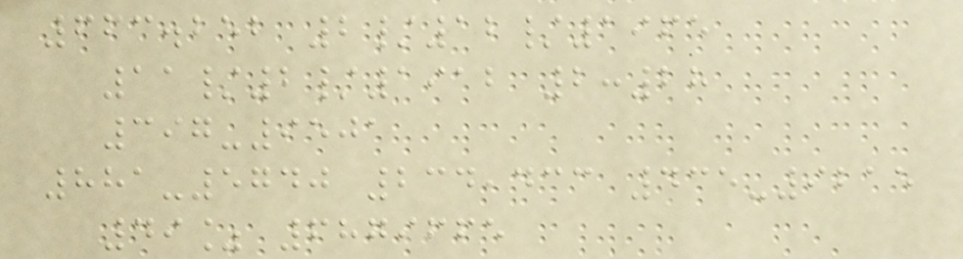663.252 2/12/1965
11/2/1912 2:28
397-9501
881-5740 234,433 435-9215
49% 6879665
